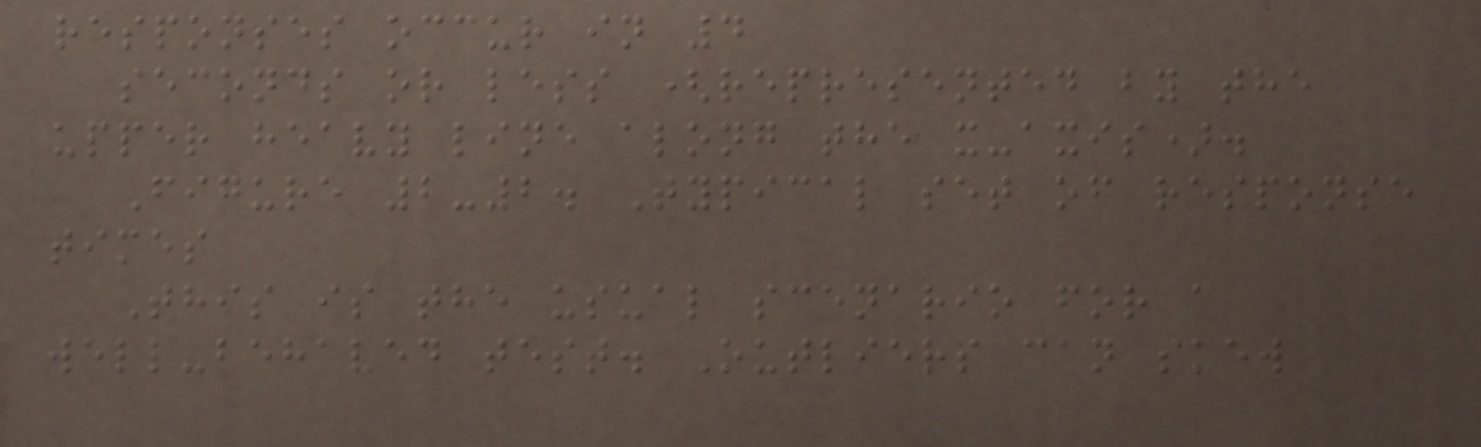responses occur in 4
seconds or less (represented by the
upper heavy line along the x-axis).
Figure 2-2. Typical set of response
times
This is the usual scenario for a
well-behaved test. Outliers can skew
